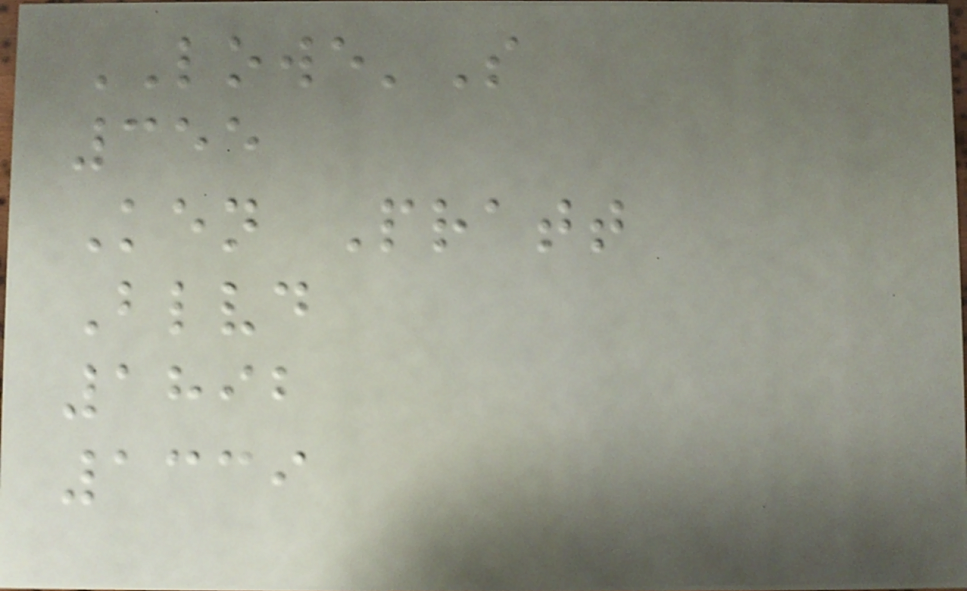LOWE'S
355
Ken Pratt
Blvd
1892
1339
